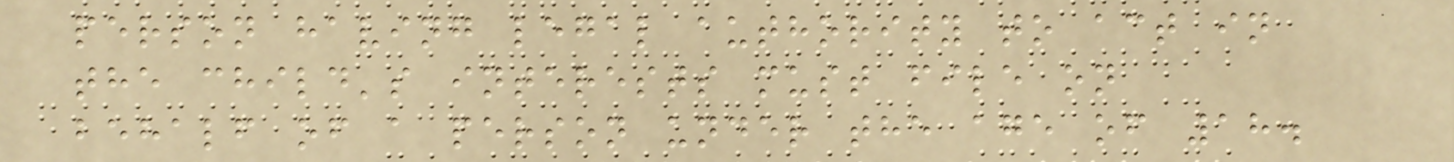person having legal authority to act in
the child's interests must file on
behalf of a person under the age of 18.
